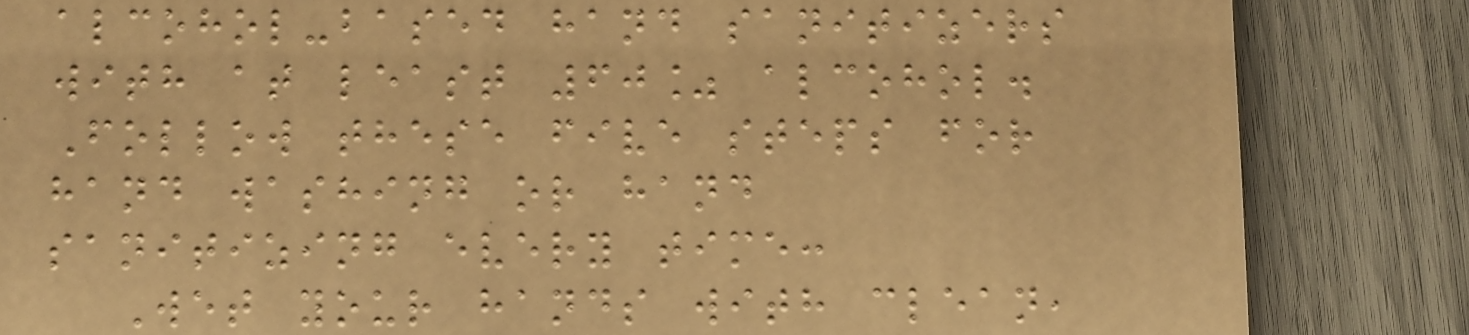alcohol-based hand sanitizers
with at least 60% alcohol.
Follow these five steps for
hand washing or hand
sanitizing every time:
Wet your hands with clean,
